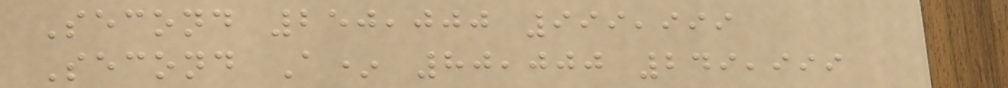Second 250,000 999,999
Second A* 80,000 249,999
